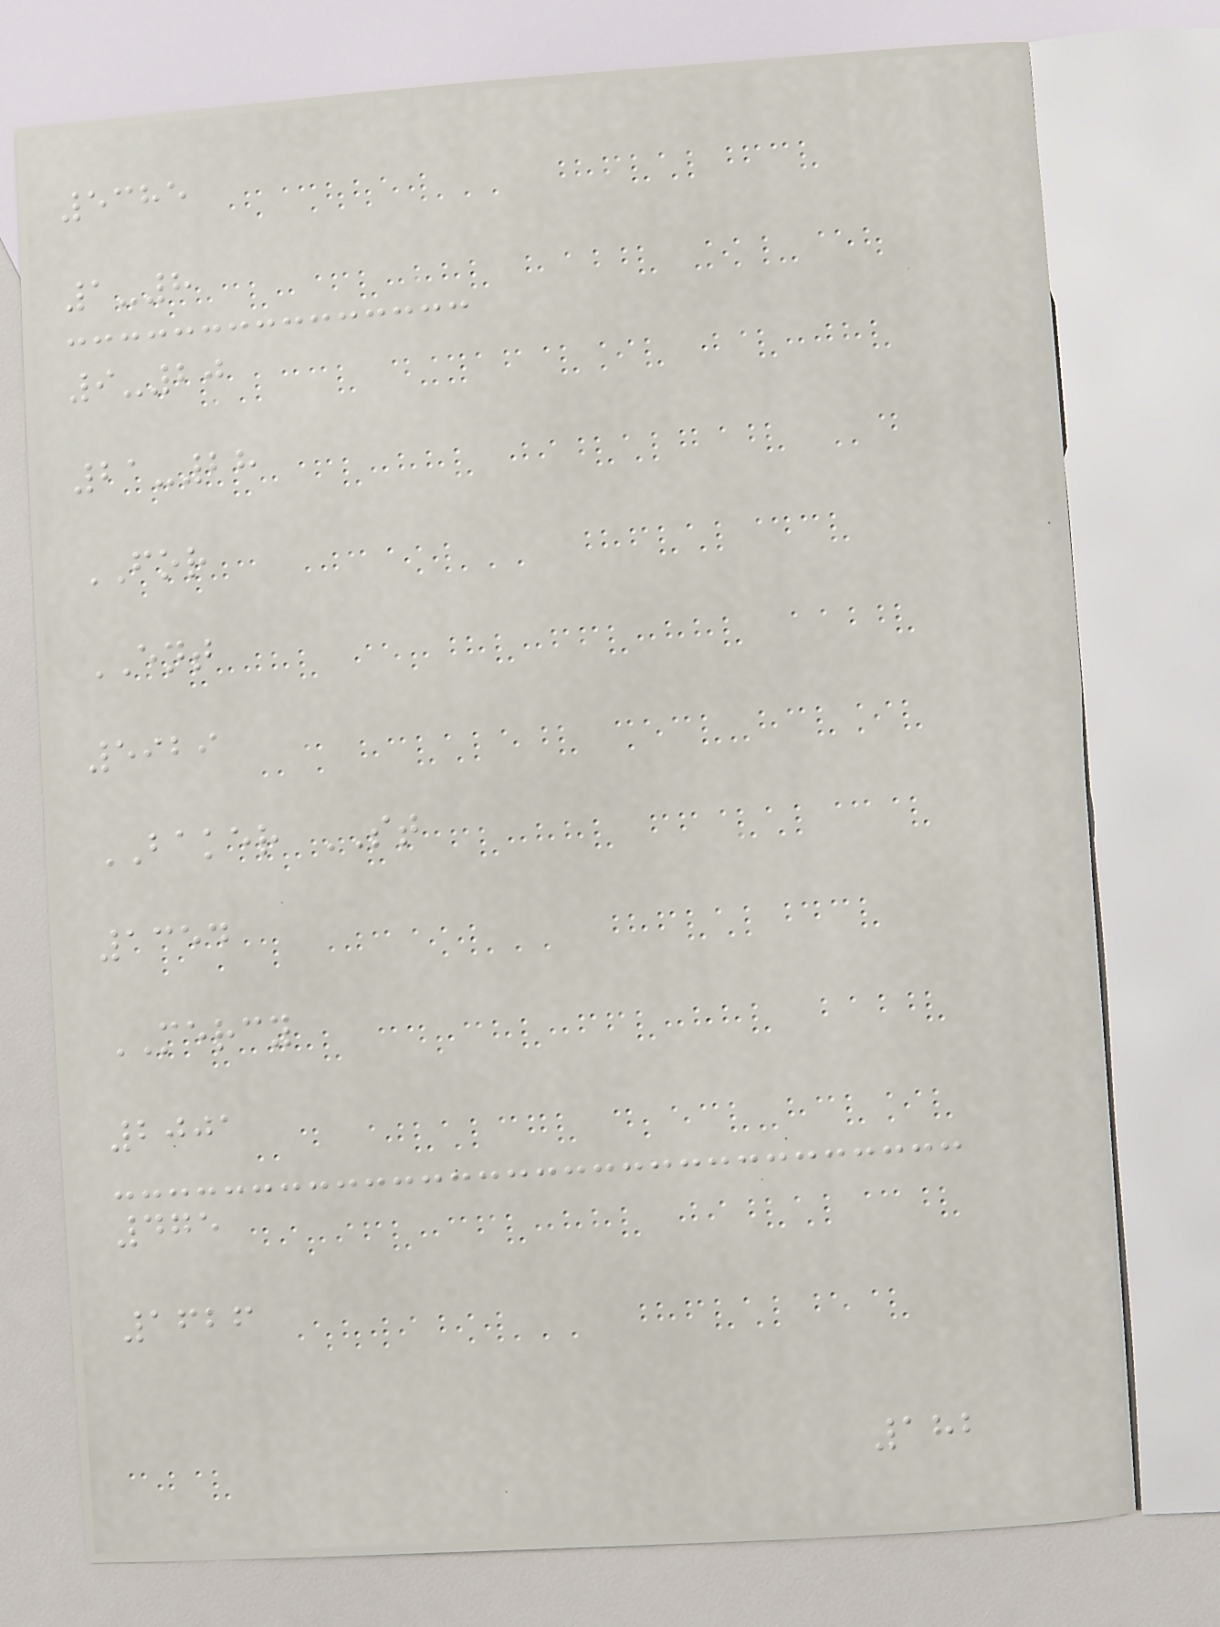5385
1-8
9-20
21-28
FOR
ENT
5929
BAKER ST
1354
MERCY
2001
475
1626
182
